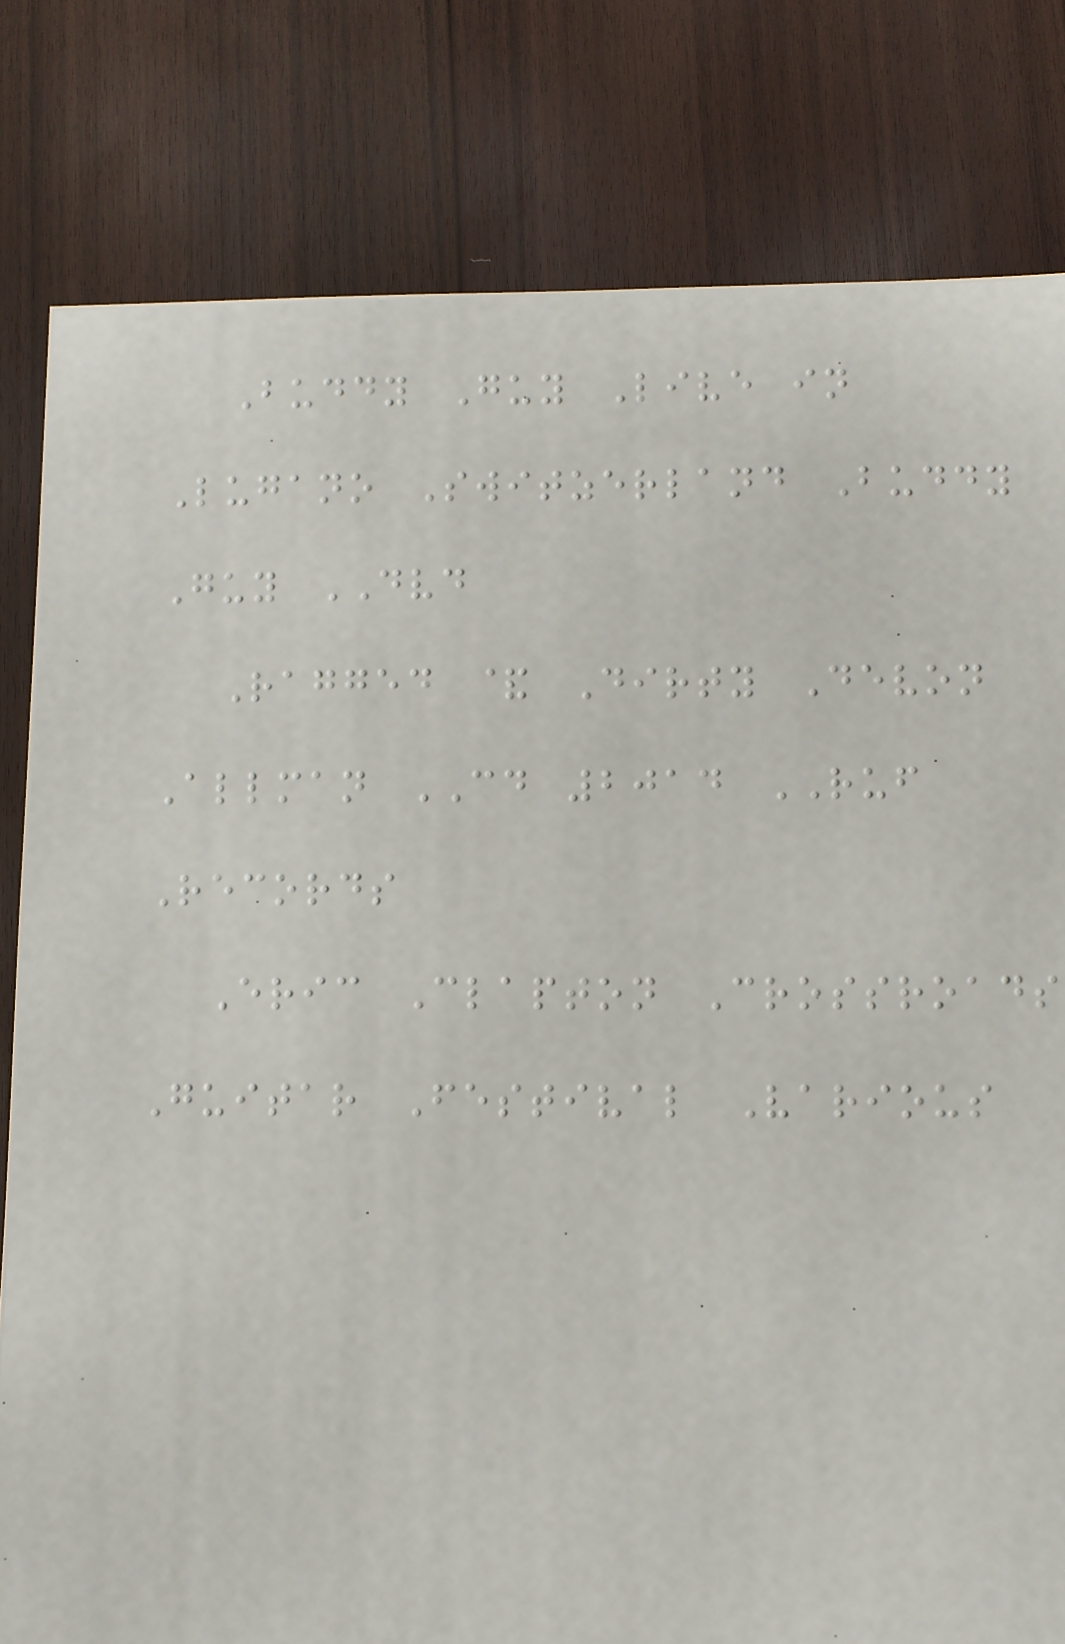Buddy Guy Live in
Lugano Switzerland Buddy
Guy DVD
Ragged & Dirty Devon
Allman CD 2014 RUF
Records
Eric Clapton Crossroads
Guitar Festival Various
